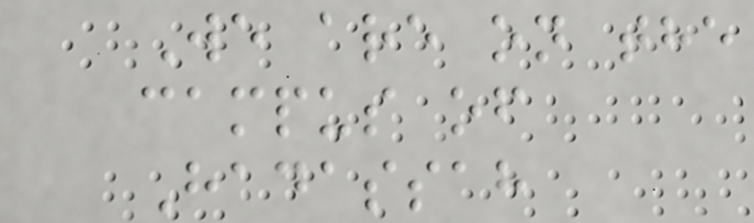We are on the
campus of
Hadassah
